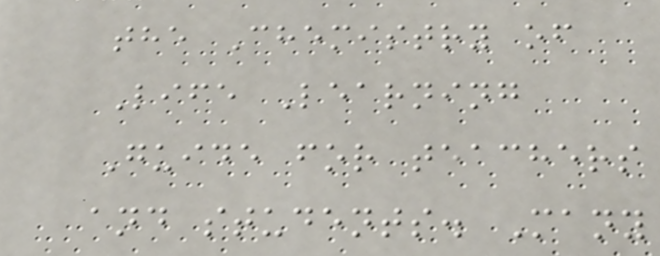the Chemistry of
Life Learning
Guide for teachers
and students. Many
